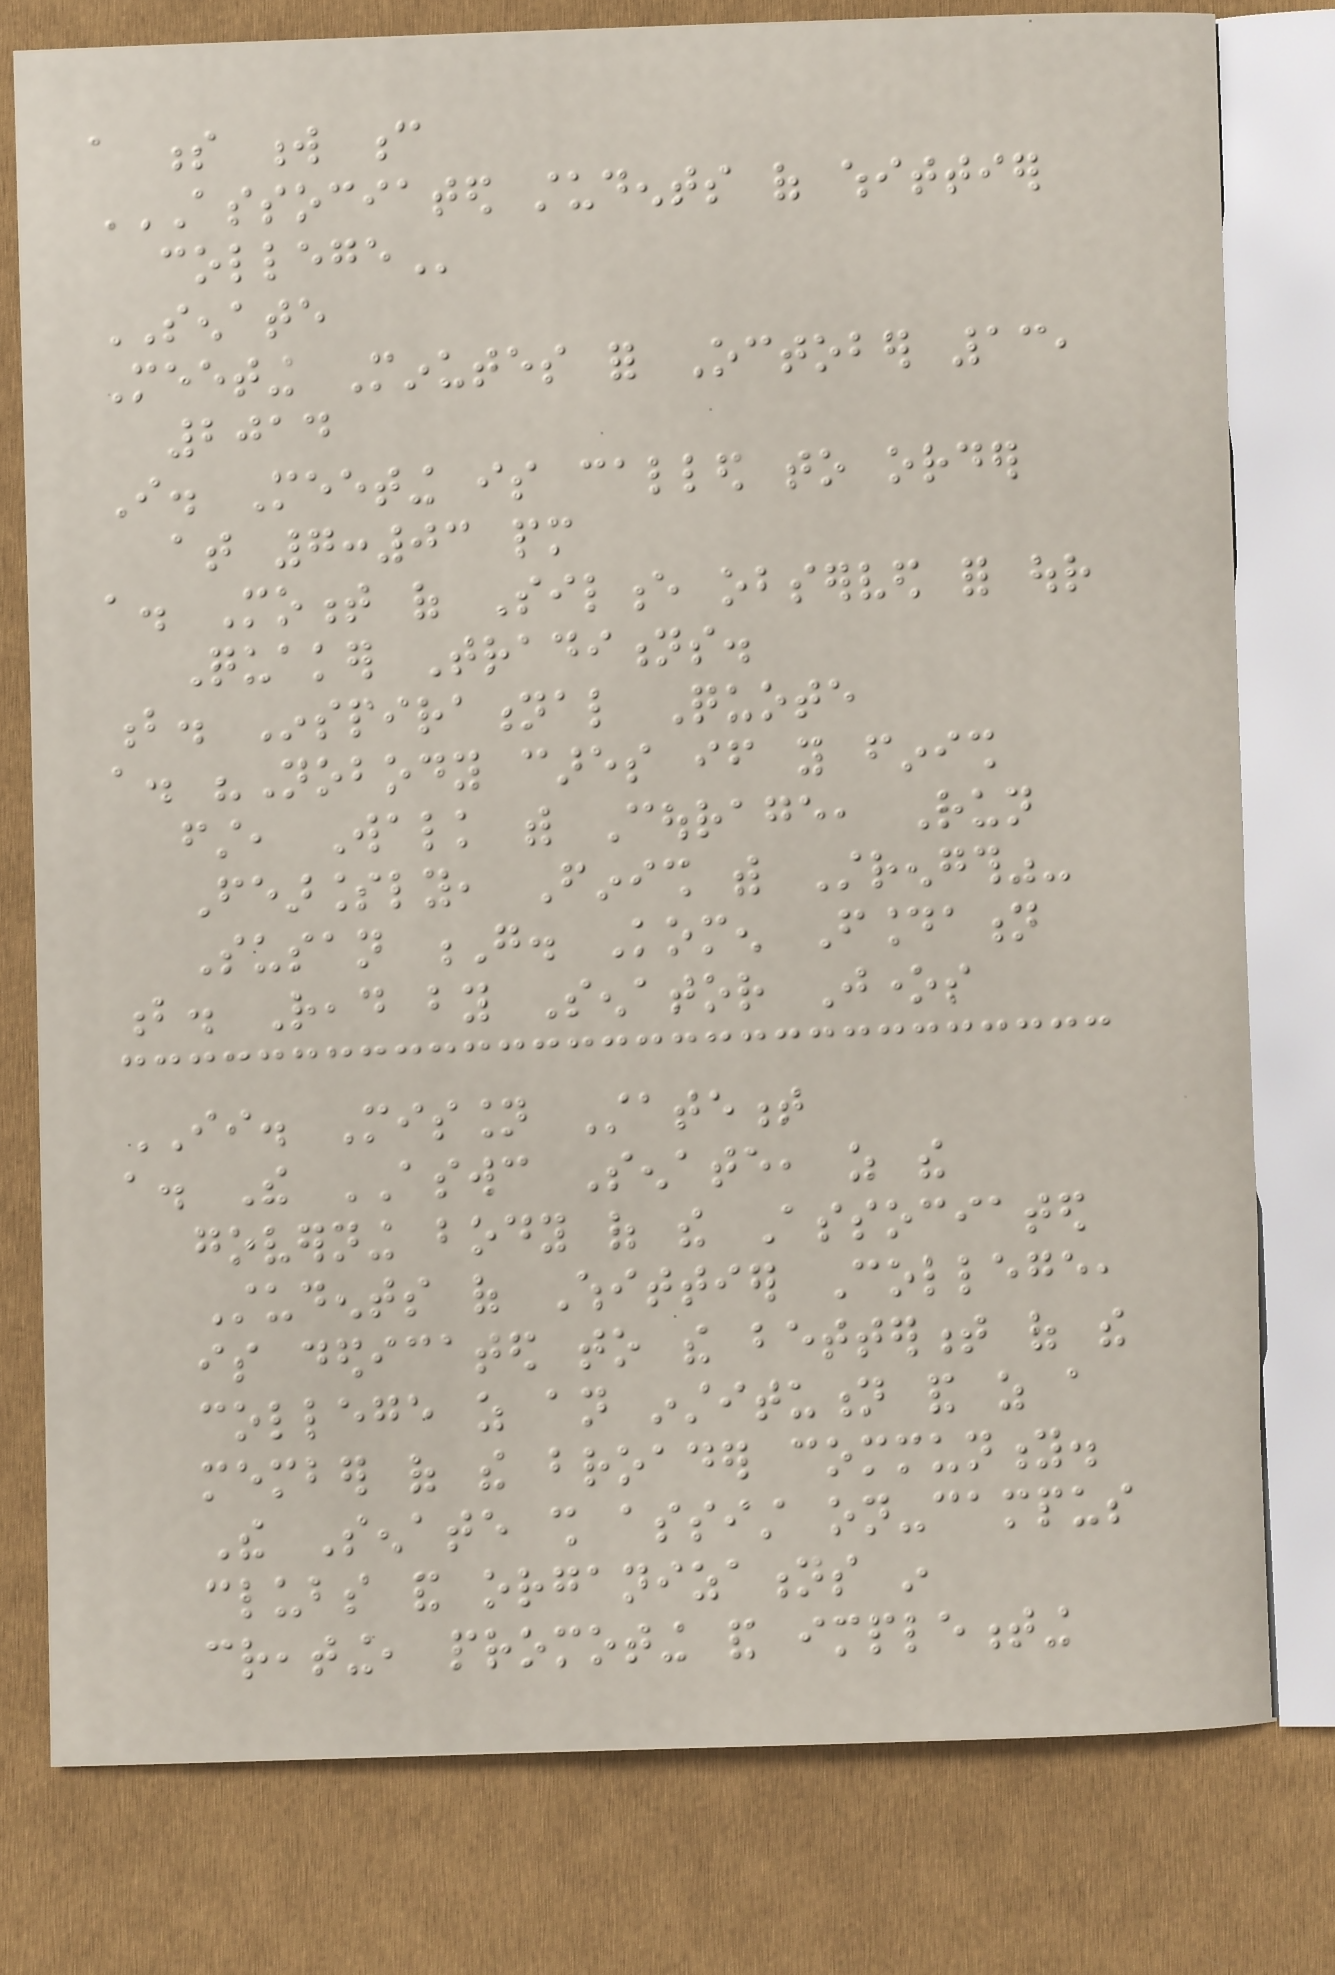a s w c
ASSOCIATED STUDENTS OF WHITTIER
COLLEGE
SENATE
Meeting Minutes for October 13,
2014
I. Meeting is called to order
at 7:03 pm
a. Moment of Silence observed for our
Quaker Traditions.
b. Inspirational Quote
a. "Nobody cares if you finish
first, Walk with Courage, Run
Fearlessly, Finish with Strength"-
Susan G. Komen Foundation
b. Read by Senator Jones
II. Mission Statement
a. The ASWC Senate, as the
governing body of the Associated
Students of Whittier College,
is dedicated to the betterment of the
college as an institution and as a
member of the broader community.
The Senate shall assist on-campus
clubs and organizations in
creating, promoting and implementing
